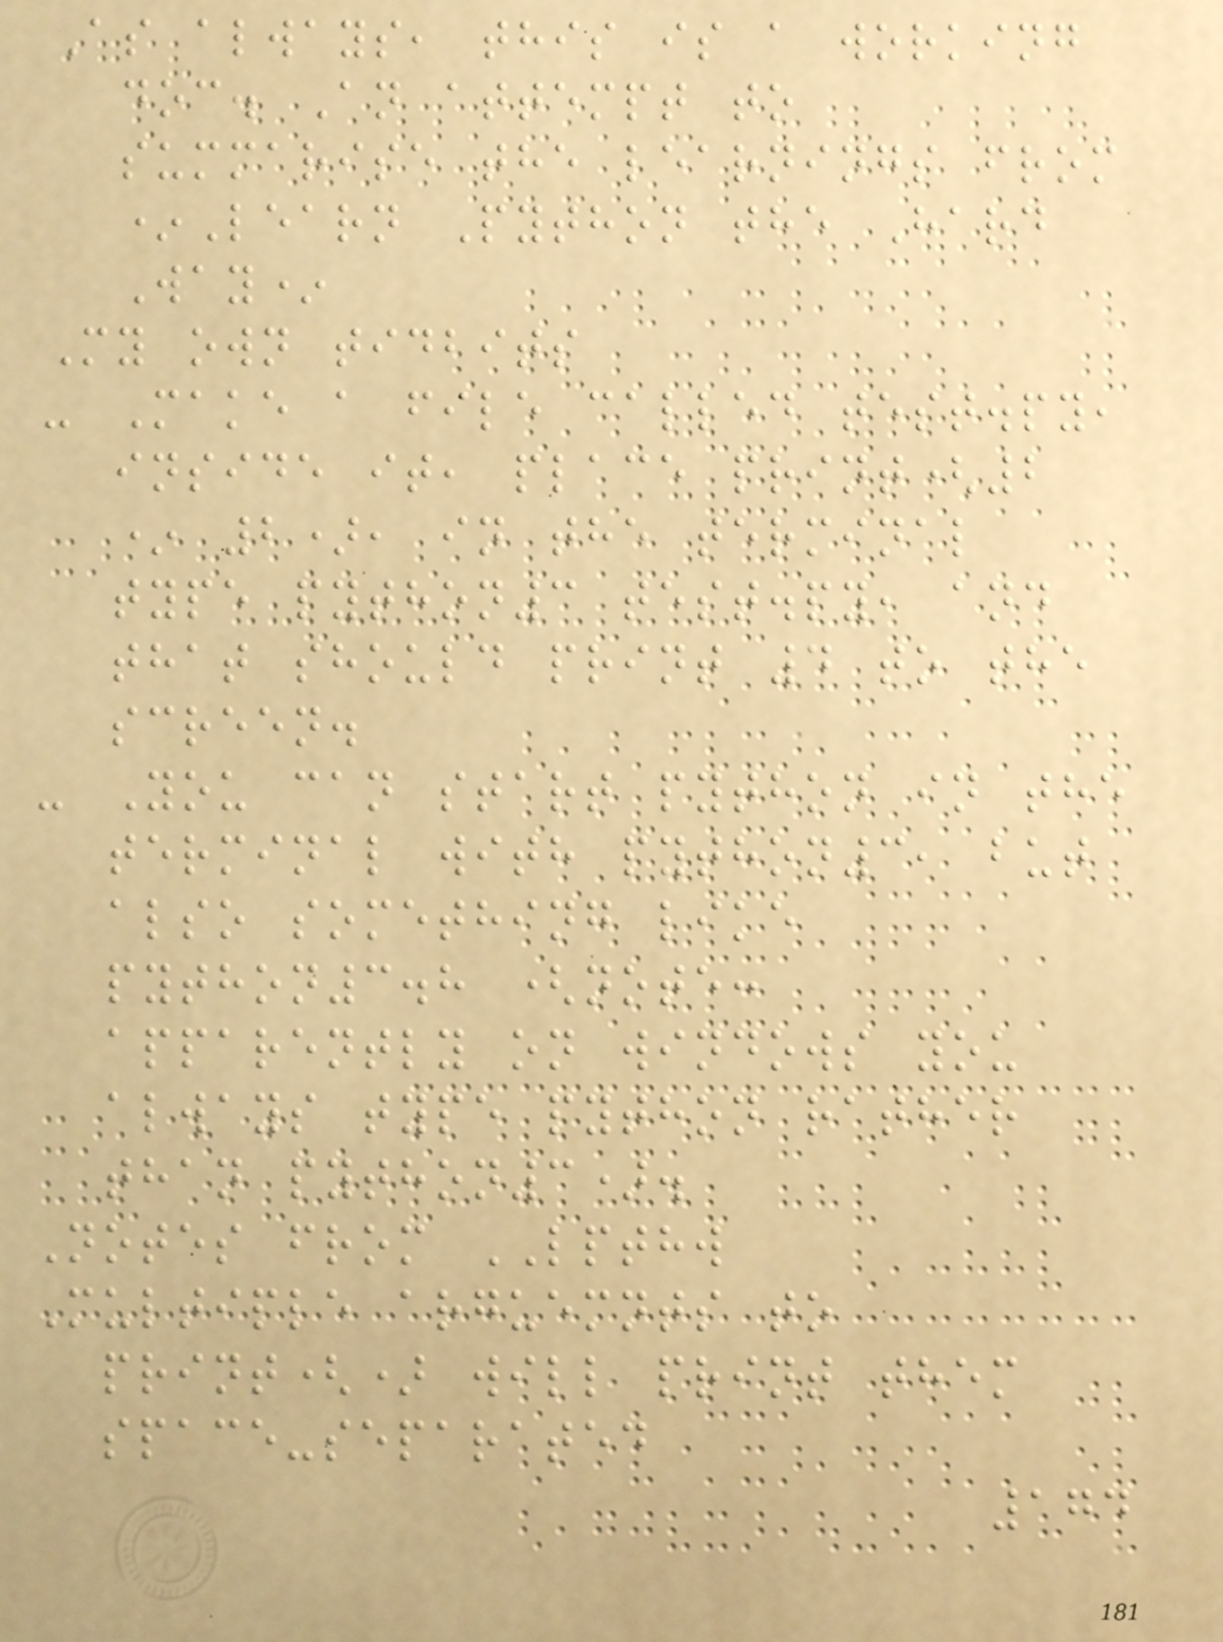As always, this is a working
doc. An attempt to
summarise the learnings from
*Learn Python the Hard
Way*
My own tidbits
- Make a file called test.py,
inside it, place print(2
* 2), in the terminal
type python3 test.py, and
that should print 4 to the
screen.
- You can start python in the
terminal with python3, but
also something like
python3.8 (note:
apparently on windows you
always type python rather
than python3).
Notes from LPTHW
Multiple arguemnts to
print() will print them
space-separated
174
